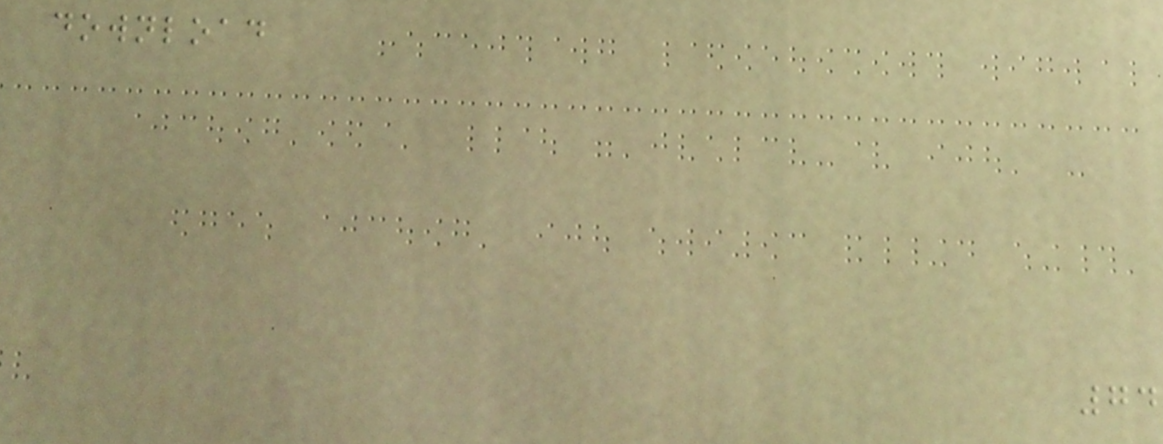download
74
